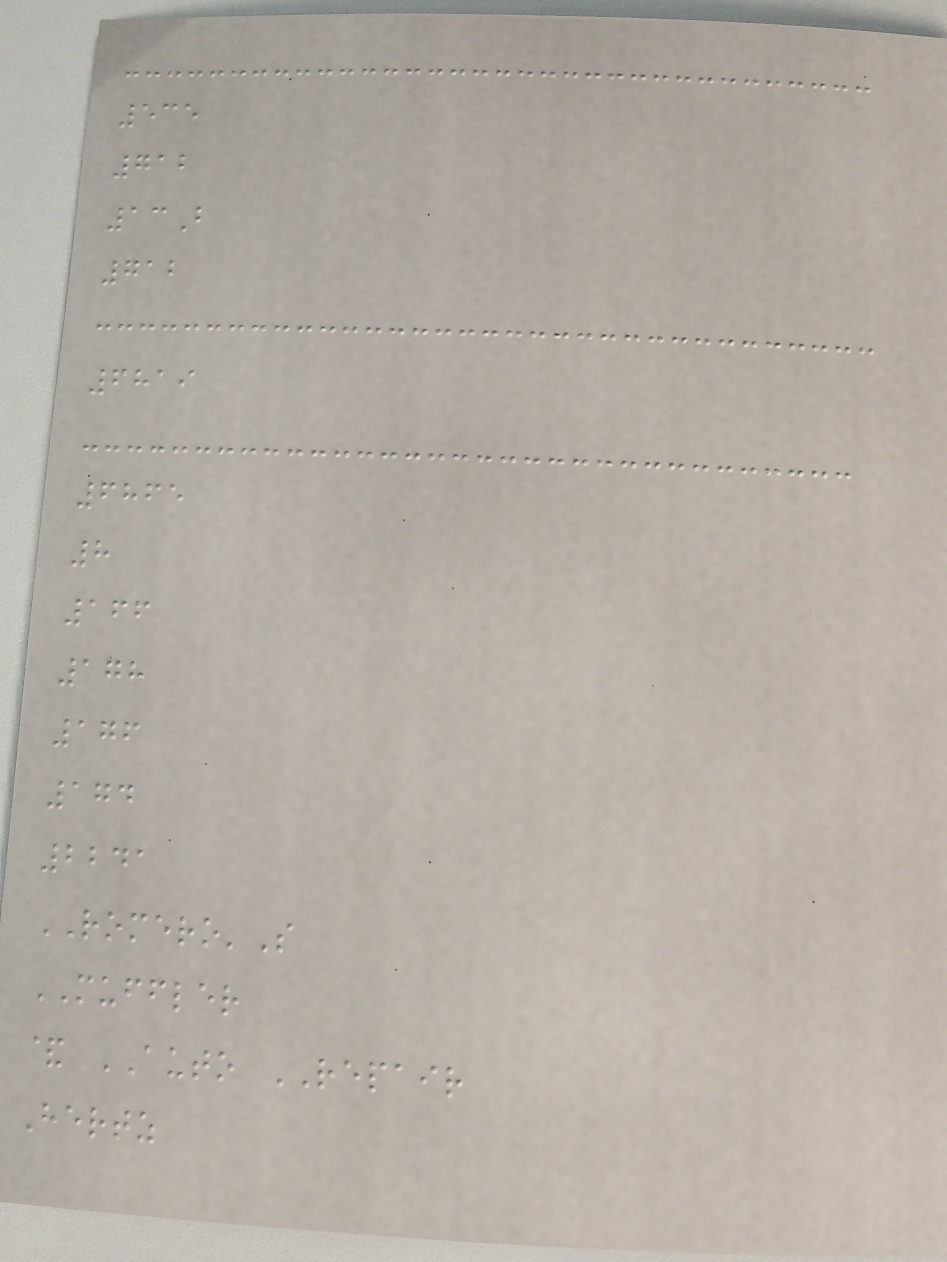535
712
13B
712
6819
6865
8
166
178
176
174
2241
ROMERO'S
MUFFLER
& AUTO REPAIR
Hertz
